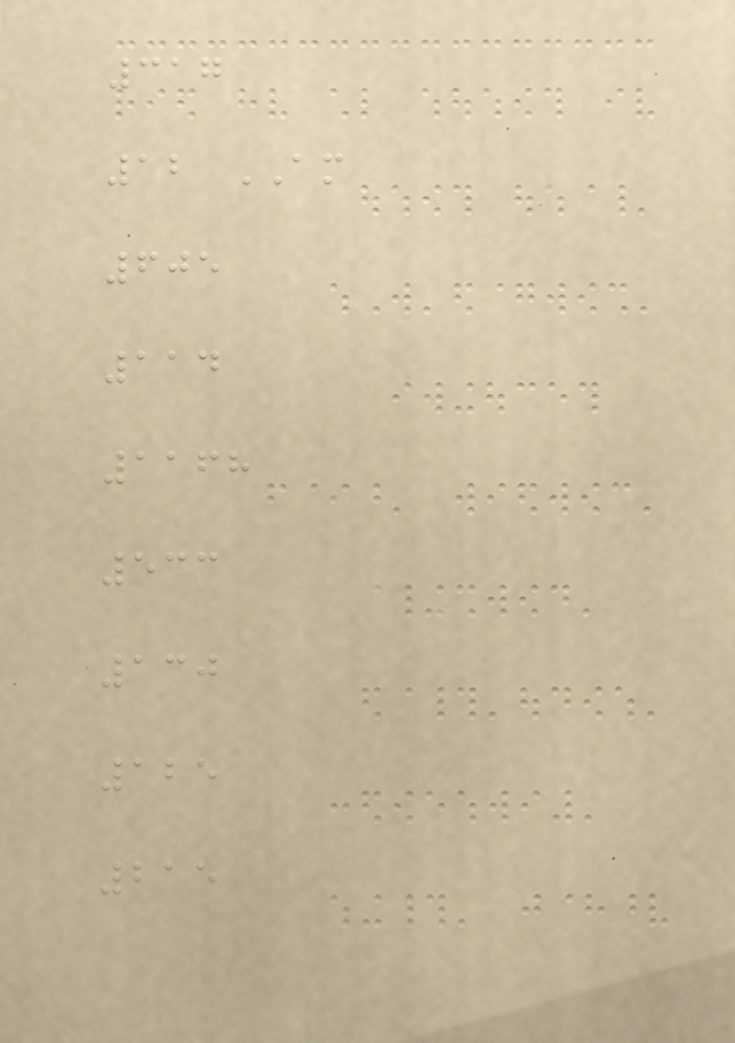317
12 AM
605
114
1168
533
130
125
215
